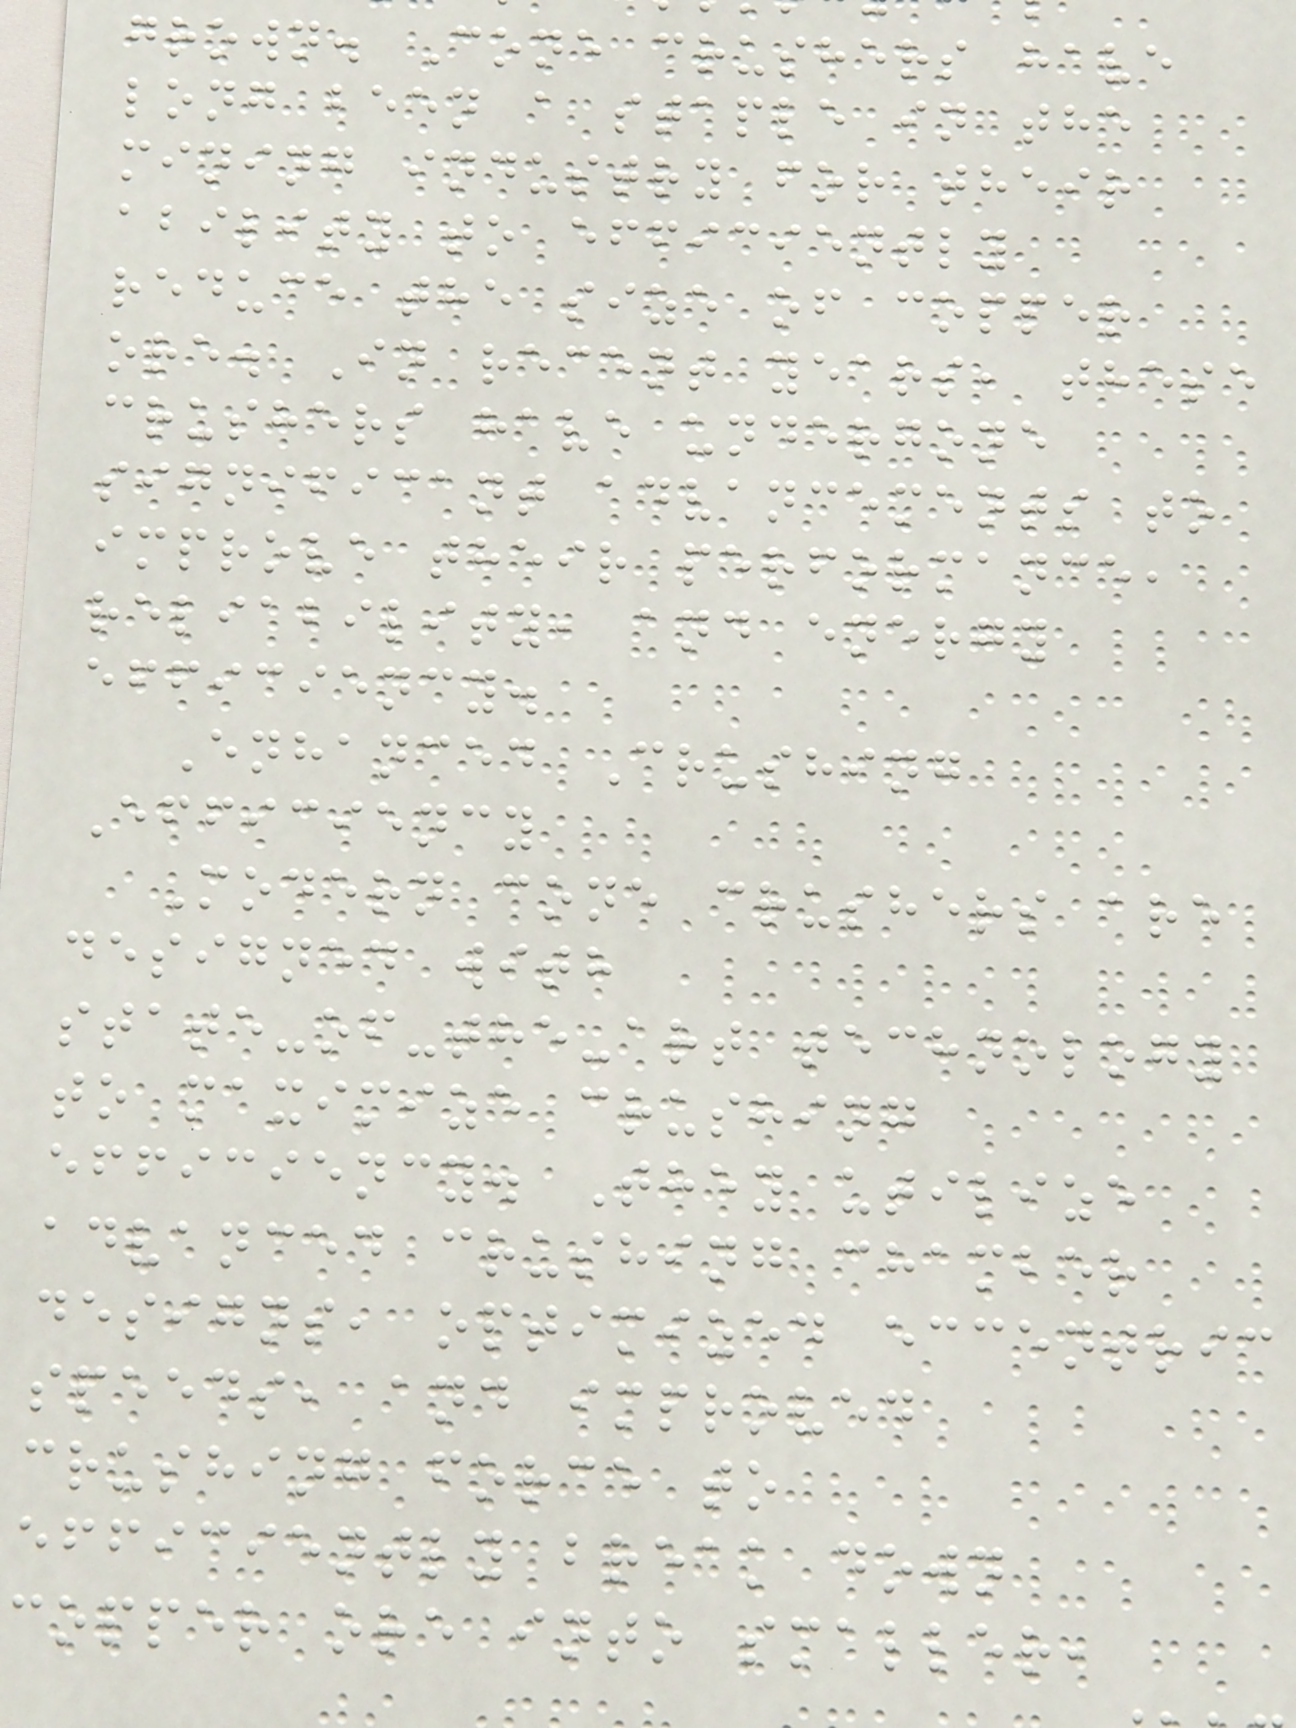grown. Cone crushers have
long been a staple in the
mining industry for their
ability to efficiently
reduce the size of copper
ore. In recent years, these
crushers have undergone
significant advancements to
improve their performance,
reliability, and energy
efficiency.
Enhanced Crushing
Efficiency
Modern cone crushers are
designed with
state-of-the-art technology
to maximize crushing
efficiency. They utilize
advanced crushing chamber
designs, optimized eccentric
speeds, and improved
crushing force to
efficiently break down
copper ore into smaller,
